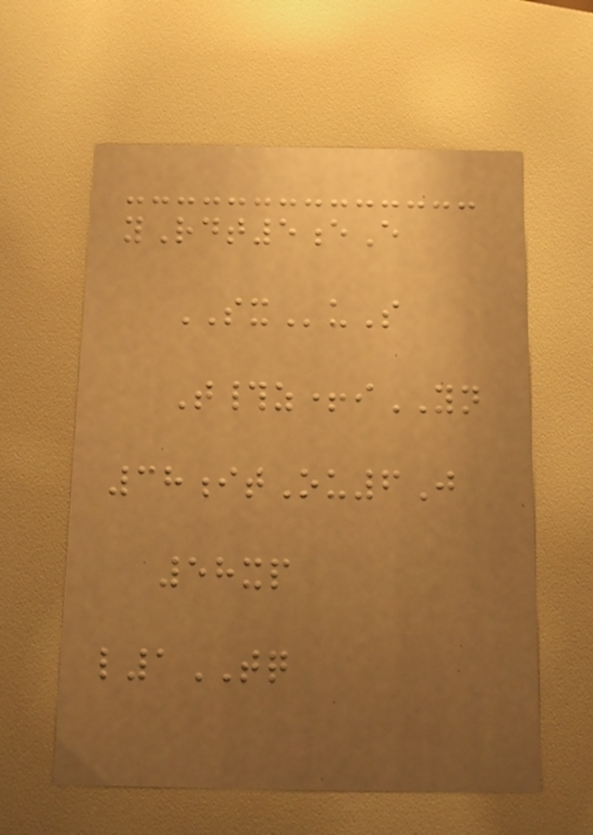yRdt5eE
SXuS
T#z+iYN
38itOu6J
58xp
l1TQ
